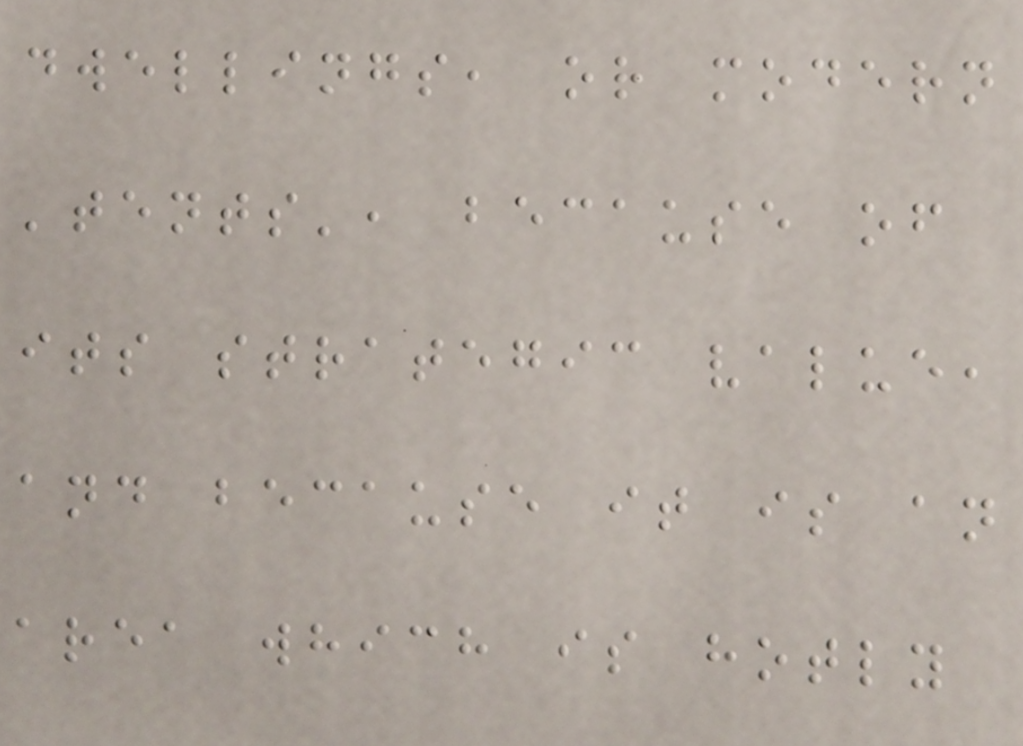dwellings, or modern
'tents', because of
its strategic value,
and because it is an
area which is hotly
